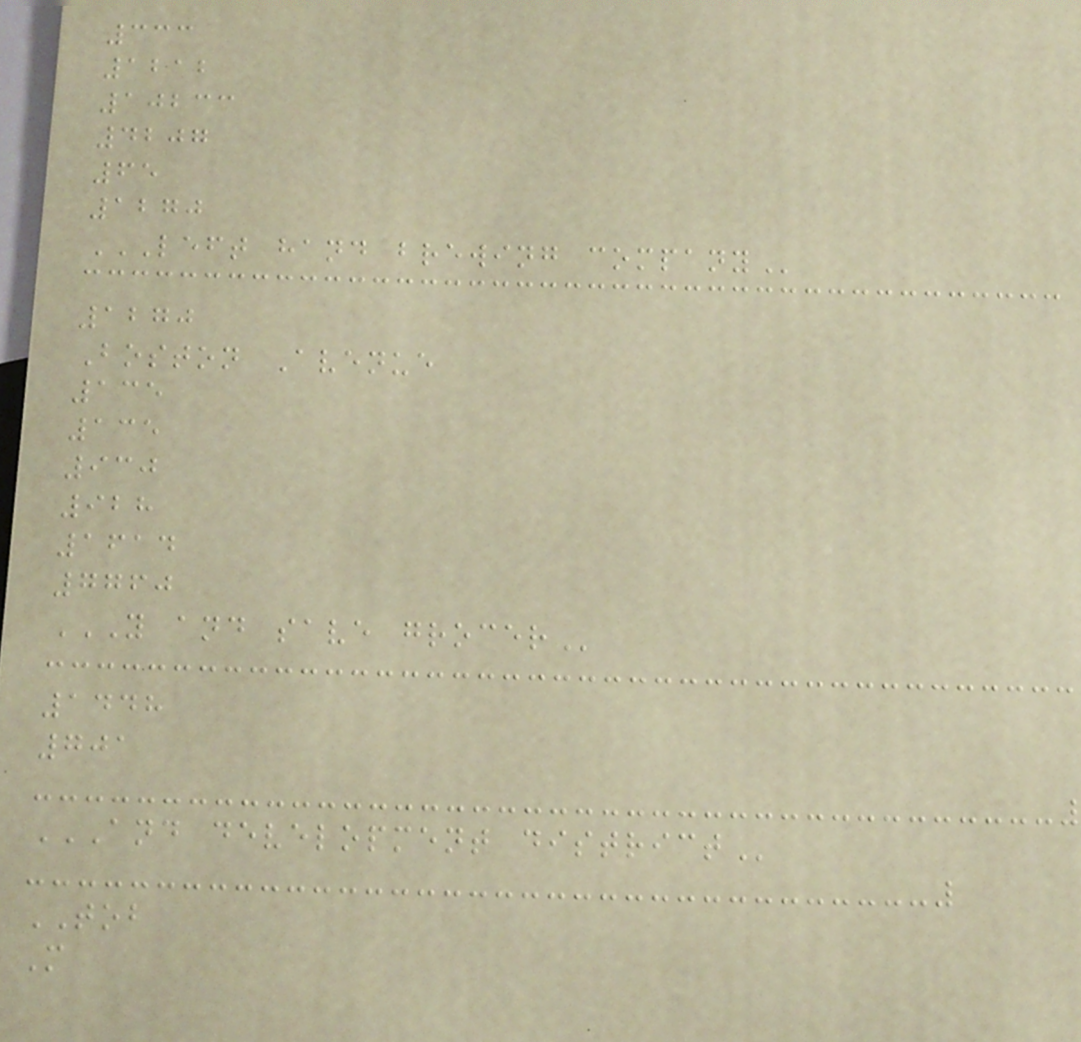333
1212
10233
4207
65
1270
LEFT HAND BREWING COMPANY
1270
Boston Avenue
135
135
930
928
1614
7760
Y AND SAVE GROCER
1448
701
AND DEVELOPMENT DISTRICT
TOB
M
